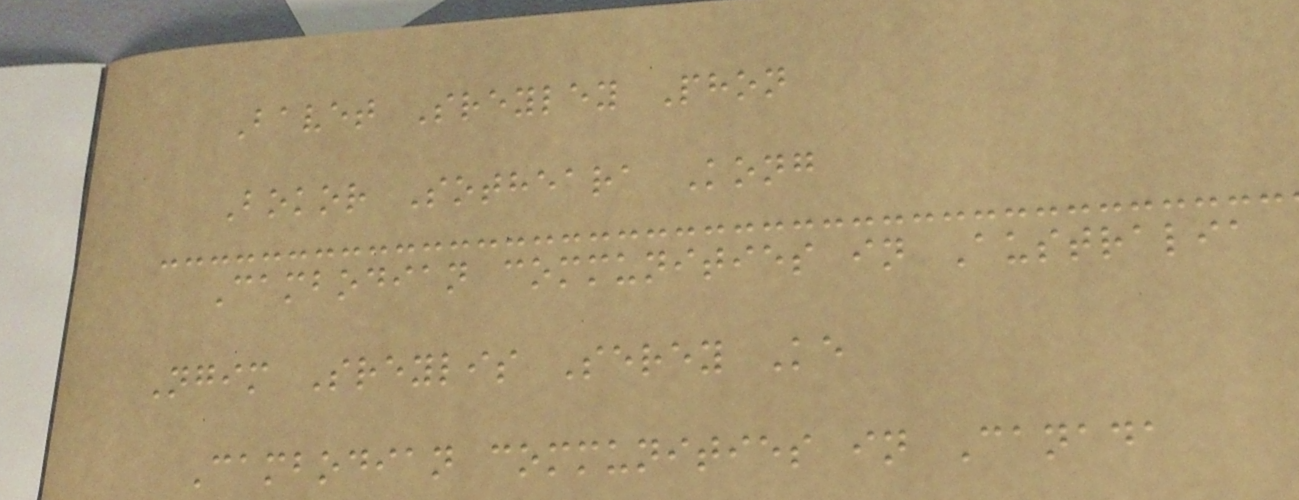Bavet Sreyley Phon
Bokor Sotheara Kong
Cambodian communities in Australia
Ngim Sreylis Serey Ke
Cambodian communities in Canada
